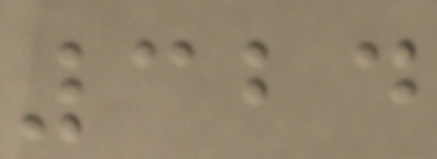324
